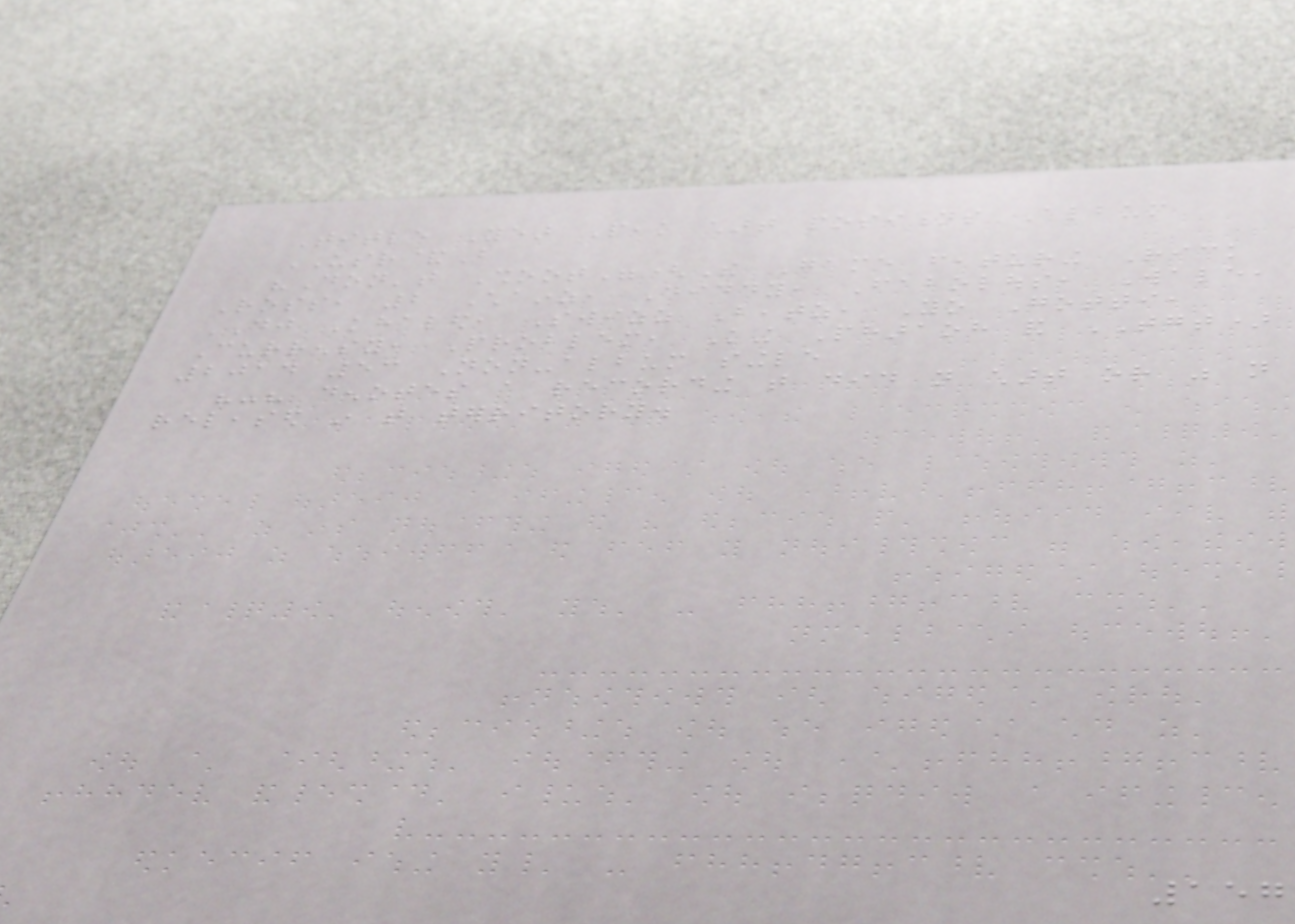Title Year Peak chart positions Album
USR&B
"Don't Shoot"(The Game featuring Rick
Ross, 2 Chainz, Diddy, Fabolous, Wale,
DJ Khaled, Swizz Beatz, Yo Gotti,
Currensy, Problem, King Pharaoh and TGT)
2014 53 Non-album single
"-" denotes a recording that did not chart or was not
released in that territory.
157
